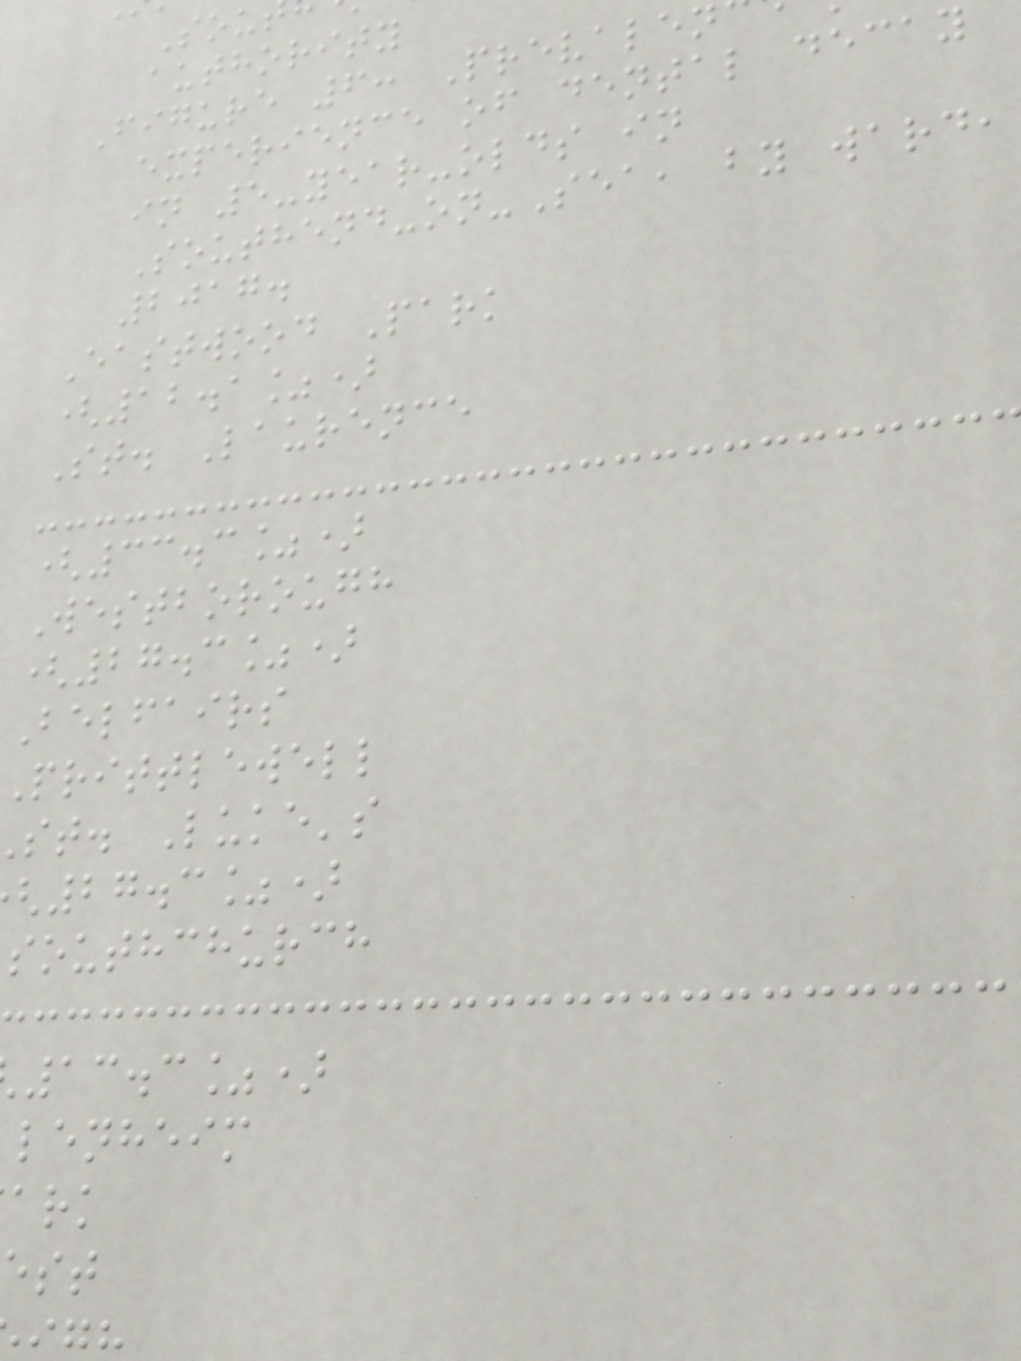authority
Figure 6: Prevalen
experience of dental decay
in 5-year-olds in
Southend-on-Sea, by ward,
2017.
Eastwood Park
(12.1%)
St. Laurence
(33.3%)
Westborough
(27.3%)
Belfairs
prittlewell
st. Luke's
27.3%)
southchurch
13.3%)
lenheim
